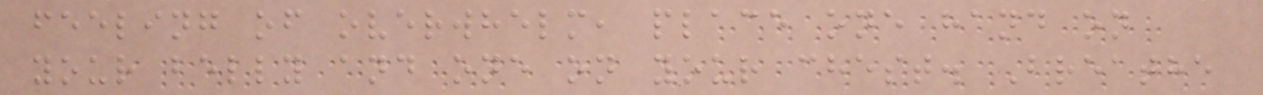feeling of overwhelm, place one hand on
your belly and one on your chest. Breathe
